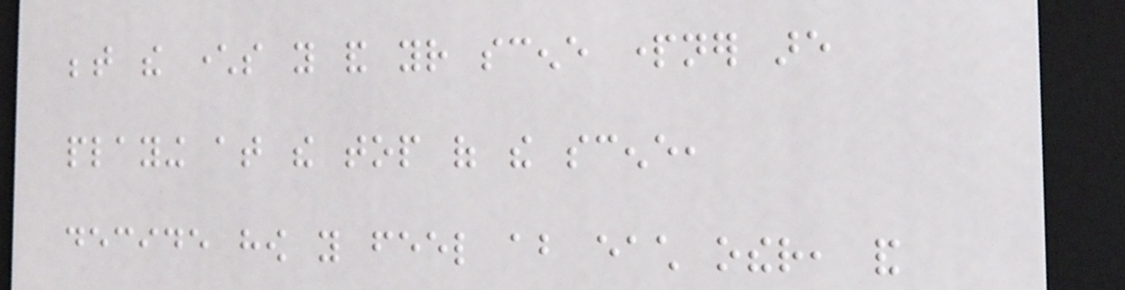between the characters you and your scene partner are
playing at the top of the scene,
decide how you feel about each other, and
